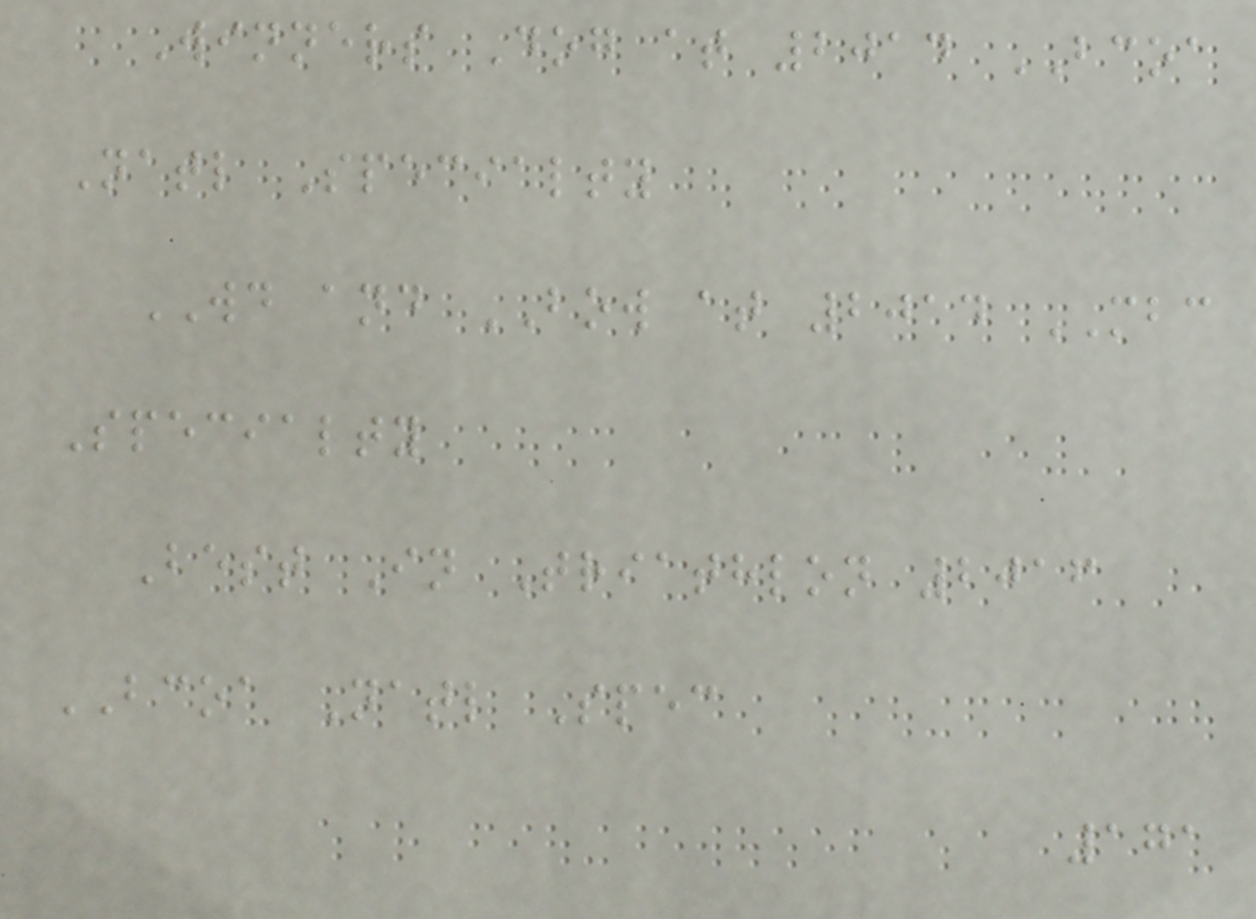Winners Dog at 2014 BCOA
Natl Specialty
WD and BOW at 2014 MBC
Specialty
Best In Triathlon 2016
BCOA Natl Spec
171
